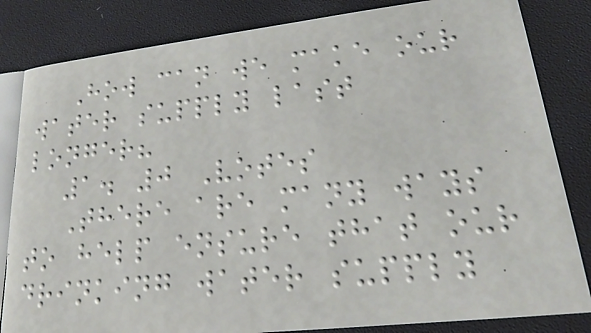How can we make our
water supply last
longer?
1. 0 Votes
There are many ways
to help ensure that our
drinking water supply
